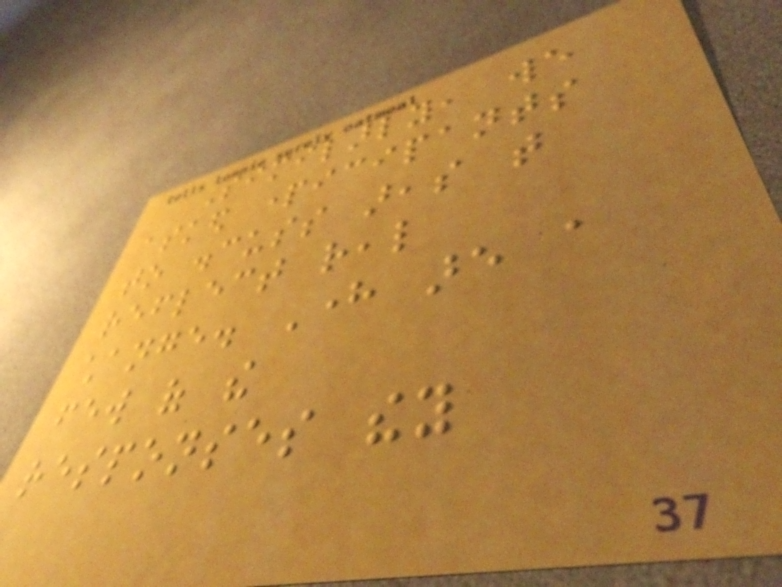Similarly, we
asked participants
to discuss areas that
reflect real
change. Here are a
few of the
responses they
